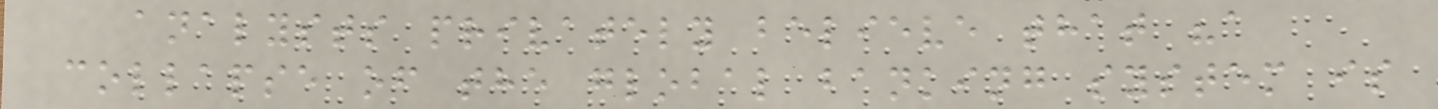analysts privately believe that "a
collapse of the global banking system is
